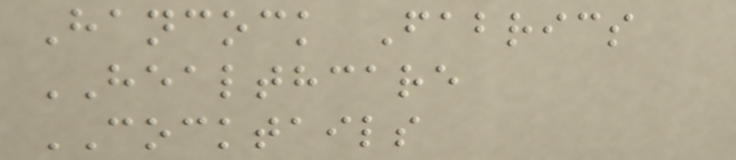Hancock Fabrics
HEALTHCARE
COCKTAILS
